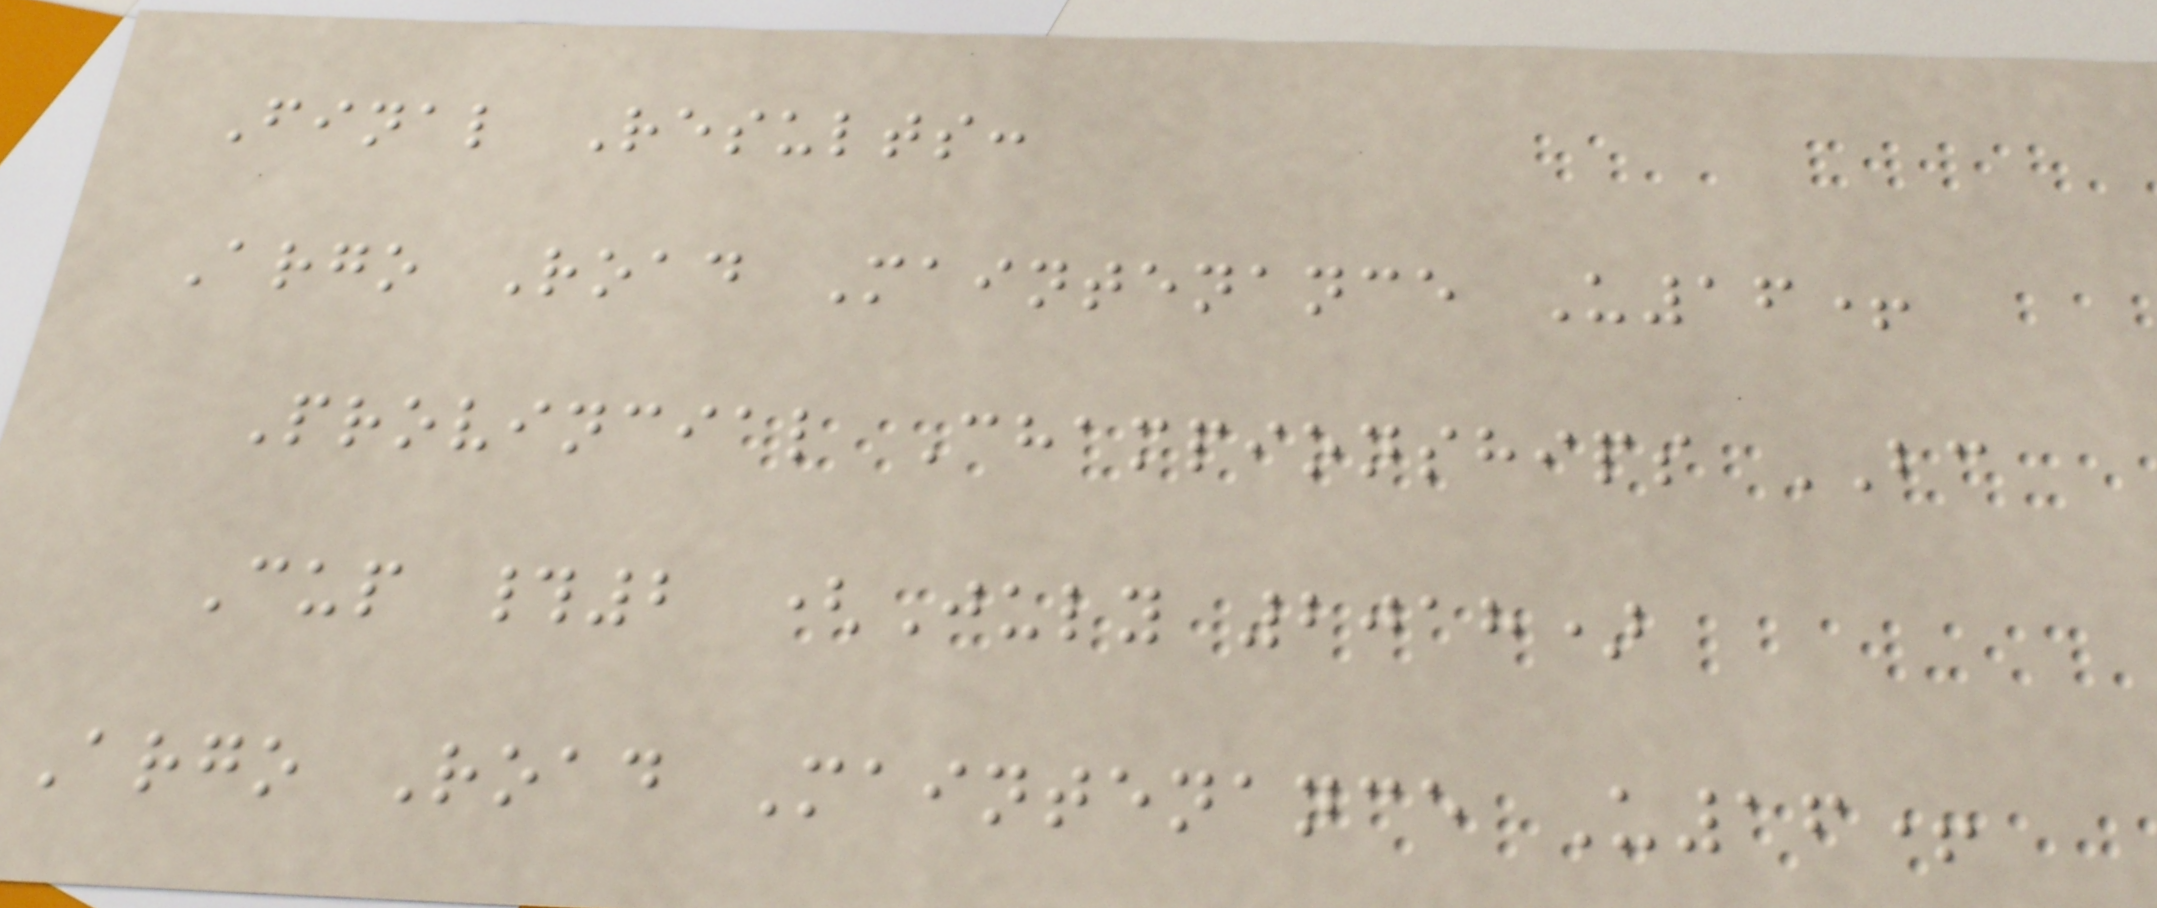Final Results:
Argo Road Maintenance U16+
Provincial Championships BC
Cup #2 (July 2018)
Argo Road Maintenance U16+
